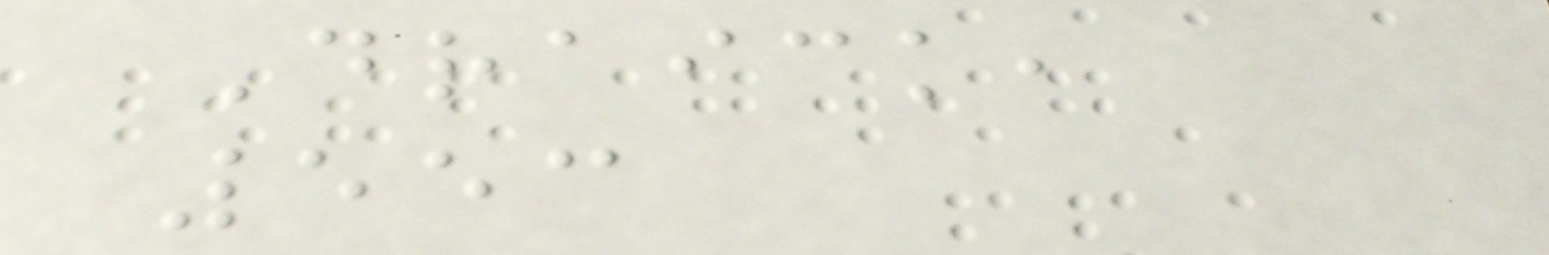Draick,
553
